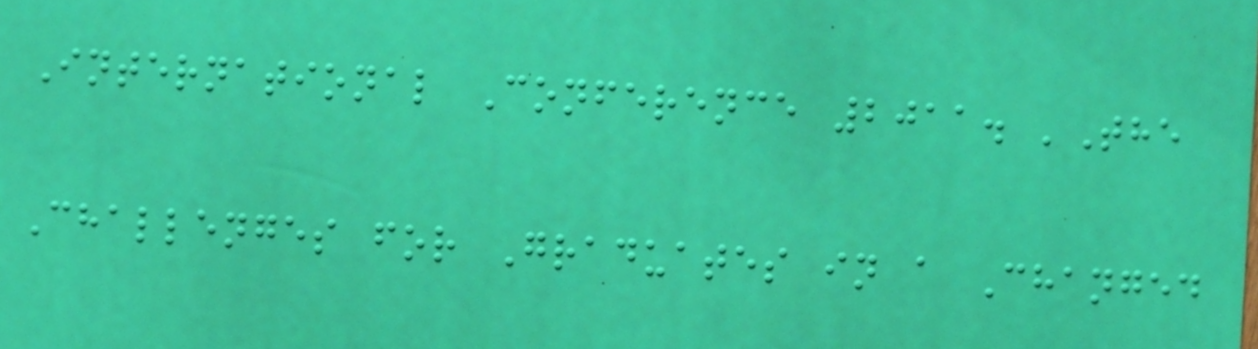International Conference 2011. 'The
Challenges for Graduates in a Changed
